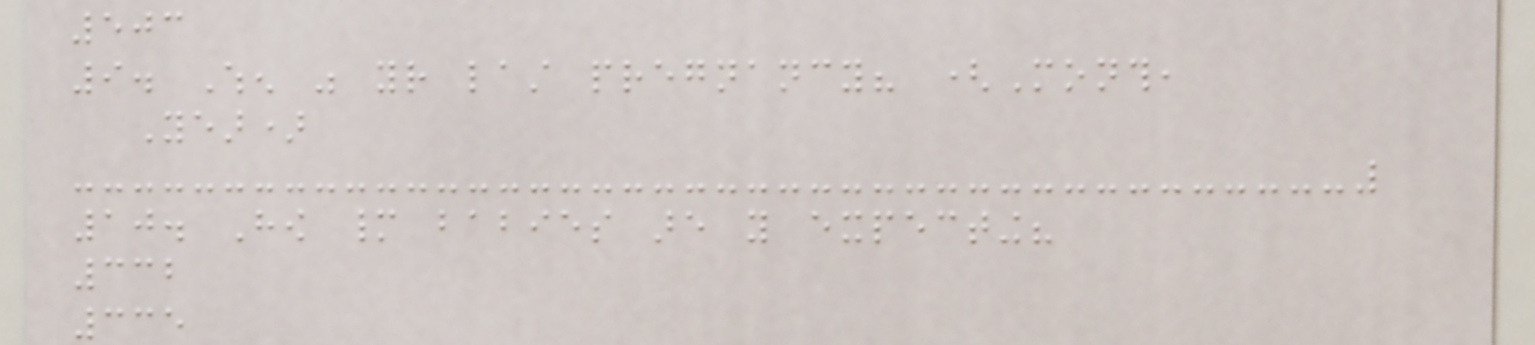503
9. When was your last pregnancy? (Month,
Year)
10. How many babies are you expecting?
332
335
